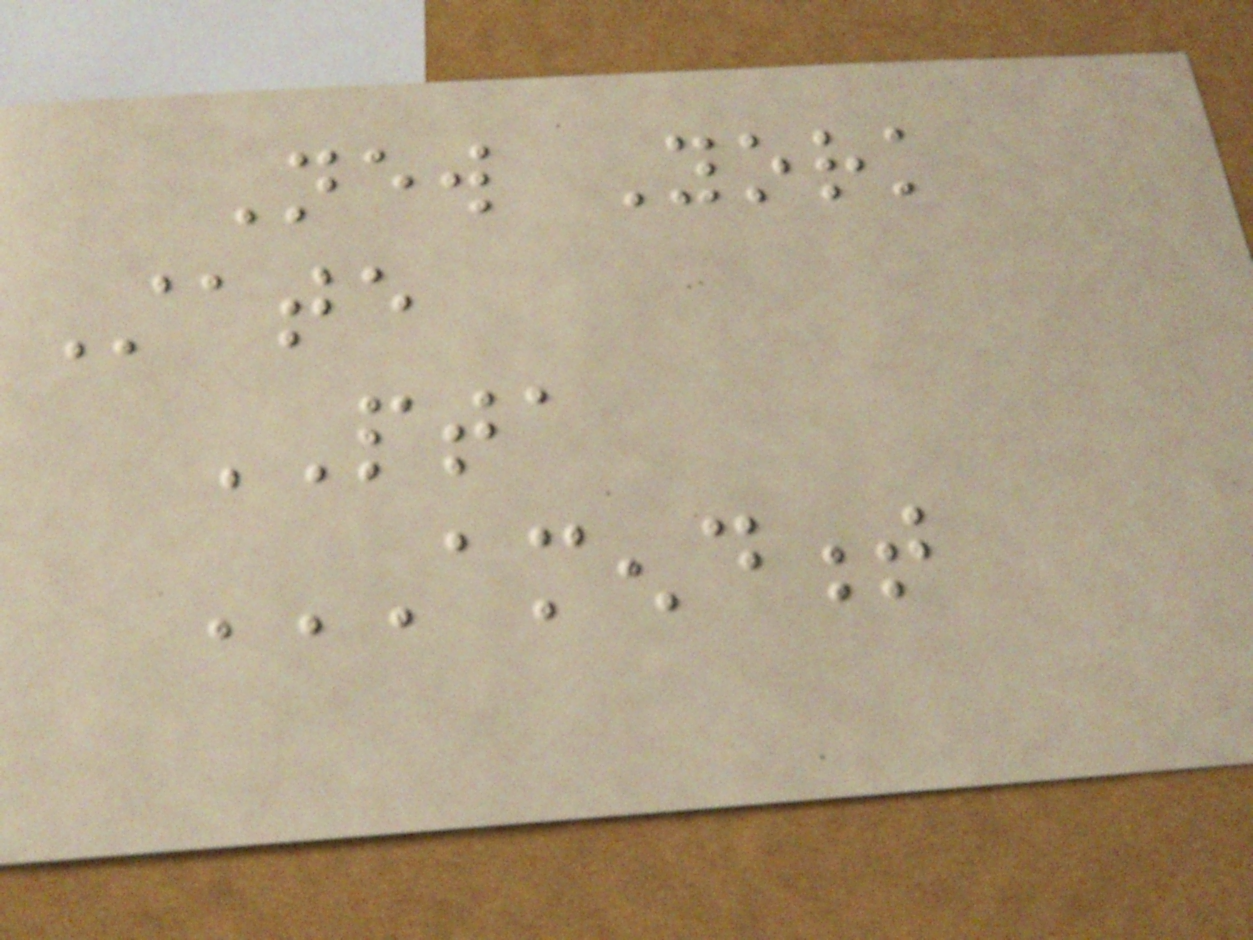New York
State
PTA
AMENDMENT
